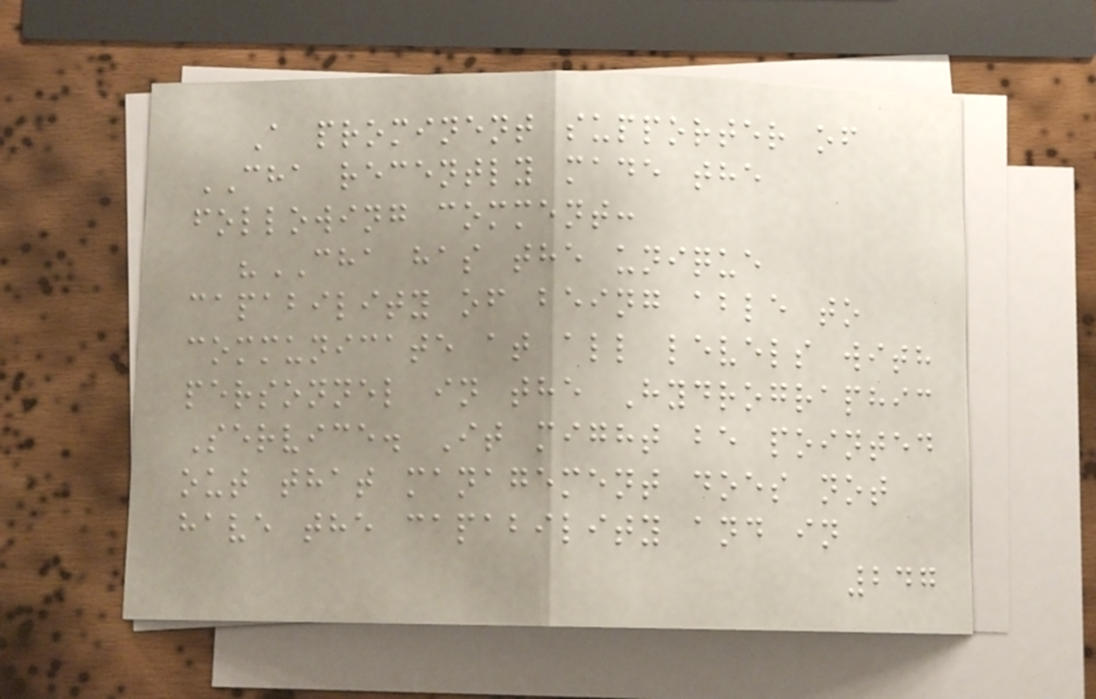A prominent supporter of
CHA recently made the
following comment:
"CHA has the unique
capability of being able to
communicate at all levels with
personnel in the Hydrographic
Service. It might be pointed
out that management does not
have the capability and in
247
